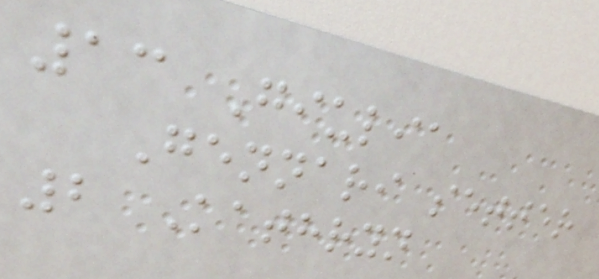13 Giulia
Gennari setter
2 Kathryn
